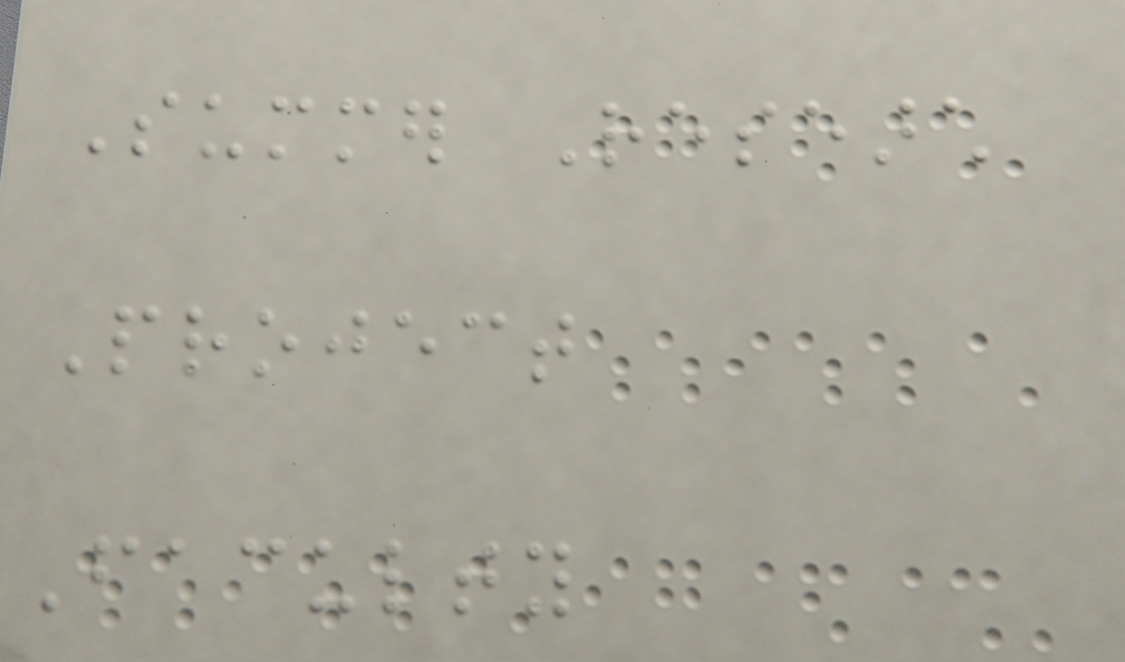Summer Research
Project
Faculty
